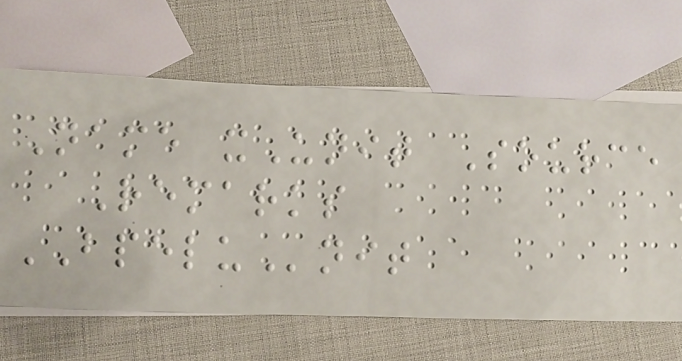Name xUnit Source
Remarks
BPELUnit
